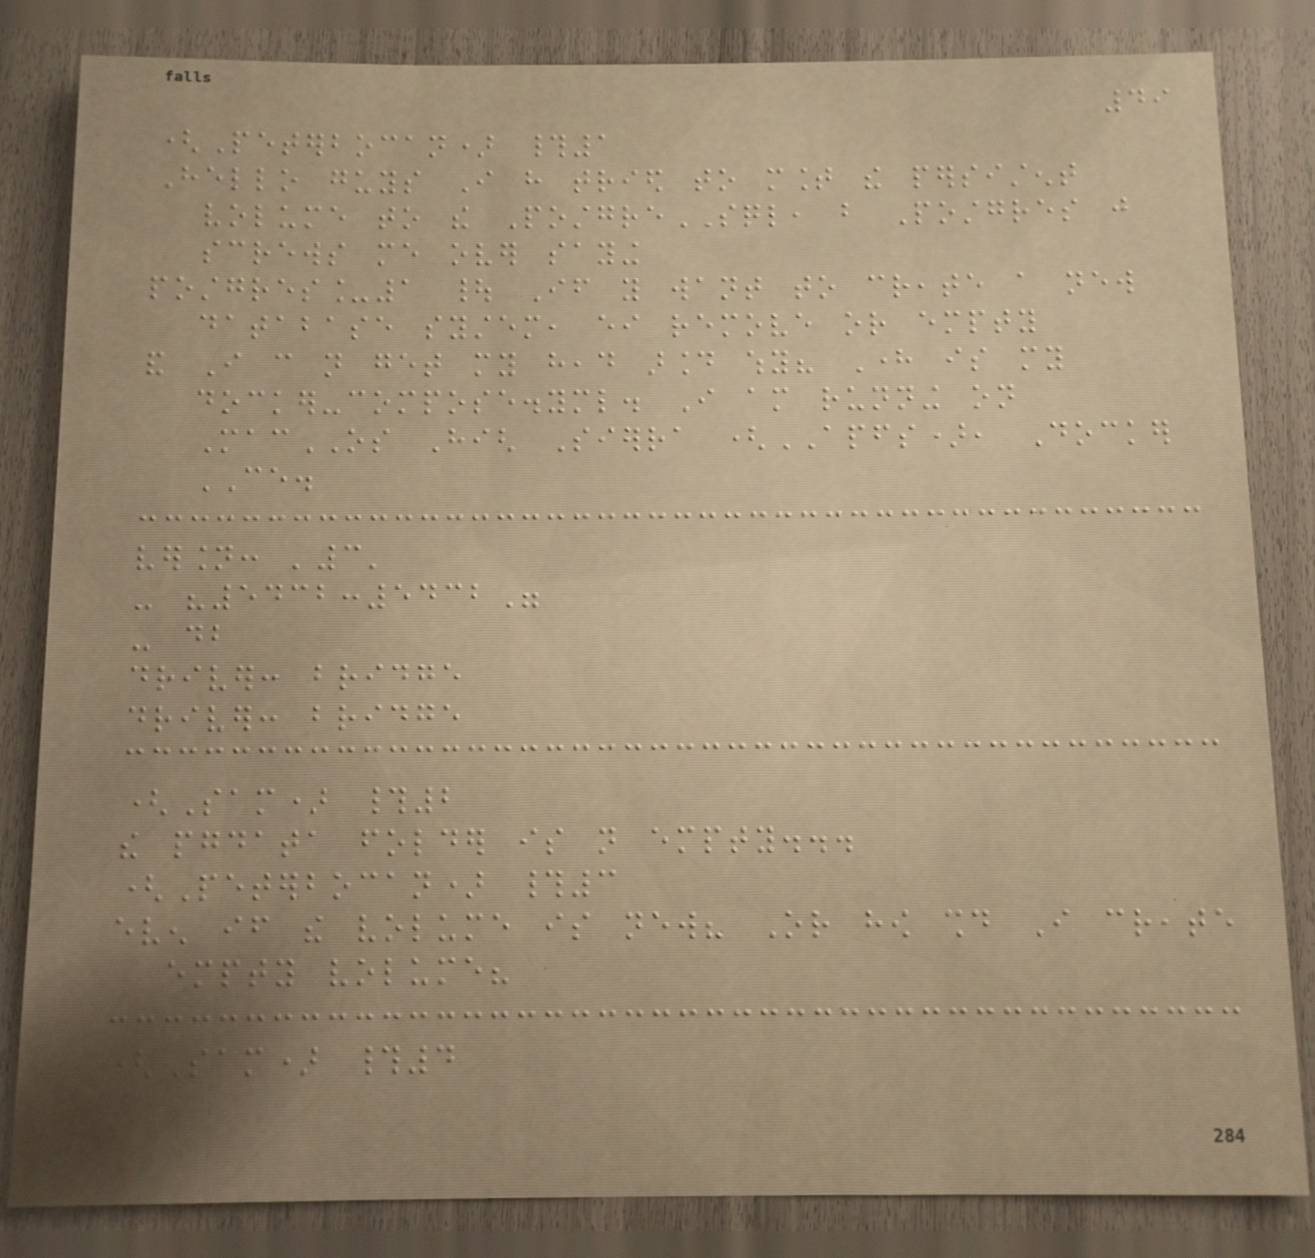49
(Peterbocan) #1
Hello guys I have tried to mount the persistent
volume to the PostgreSQL, but Postgres just
screws me over saying
postgres_1 | If you want to create a new
database system, either remove or empty
and I can not get my head around why? Here is my
docker-compose.yml. I am running on
MacOS High Sierra (APFS), Docker
CE.
version: '3'
- "5432:5432"
- db
driver: bridge
driver: bridge
(Sam) #2
the pgdata folder is not empty...
(Peterbocan) #3
even if the volume is new? Or how should I create
empty volume?
(Sam) #4
